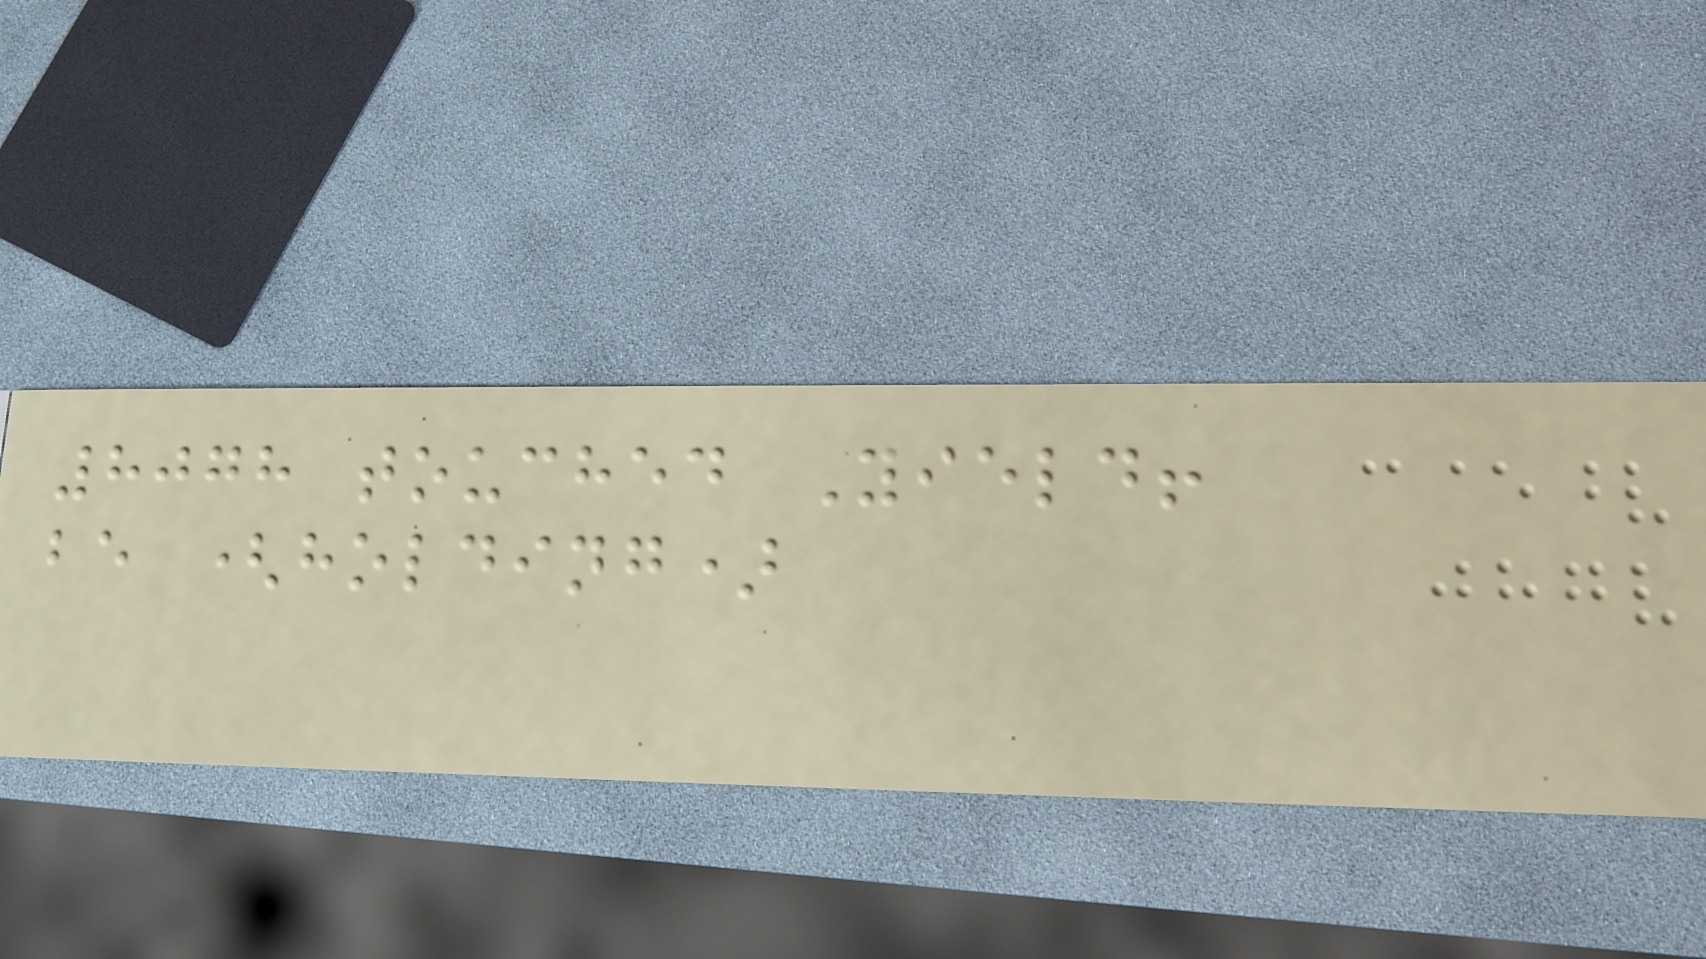8078 touched Yield!
be (holding)
